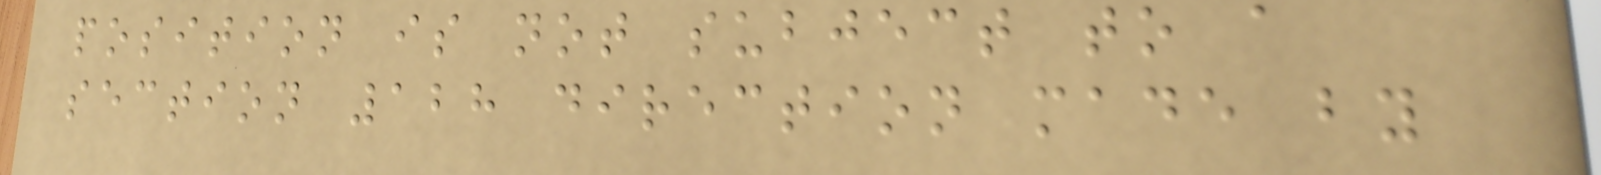position is not subject to a
section 128 direction made by
